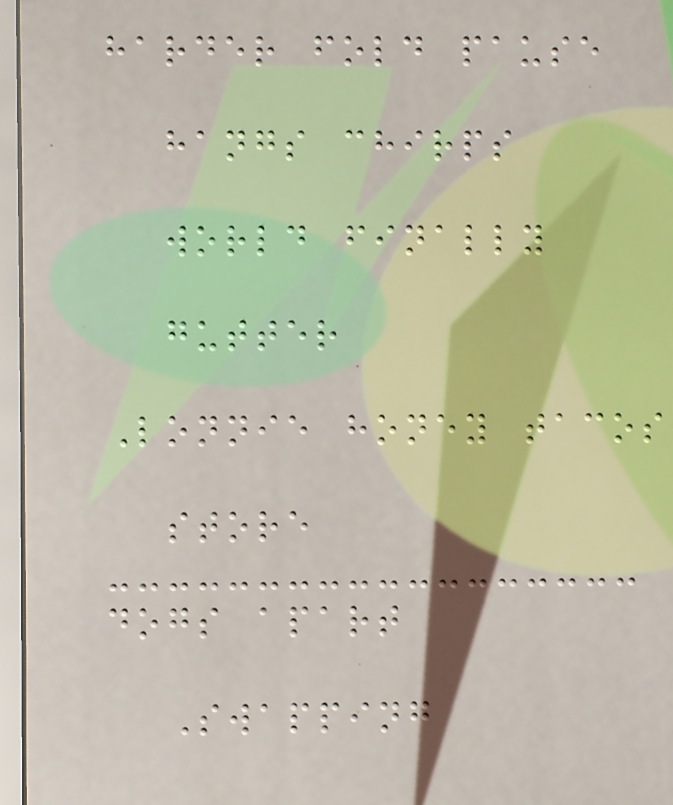harder fold pause
hangs chirps
world finally
gutter
Lonnie honey tacos
store
dogs apart
Swapping
